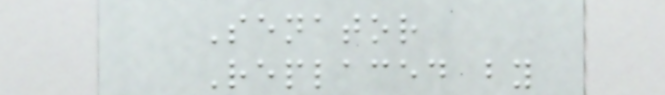Senator
Replaced by
